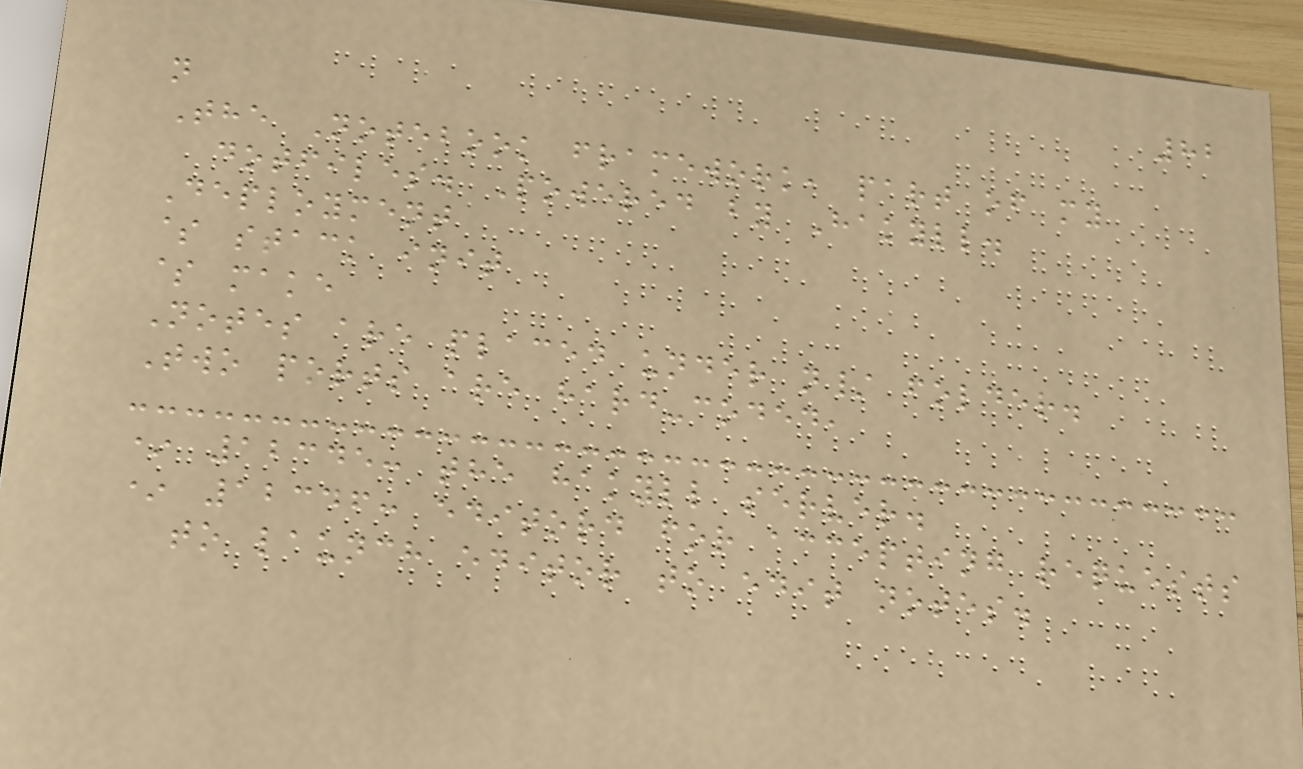82
n
The Notebook framework, part of my
dotfiles. Powered by Hakyll.
Deployment
$ stack init
$ make
Notes are placed under n/ folder.
Two ports are hard-coded,
* 12345: the hakyll server.
* 12346: editord for accepting requests
to launch editor to edit notes.
